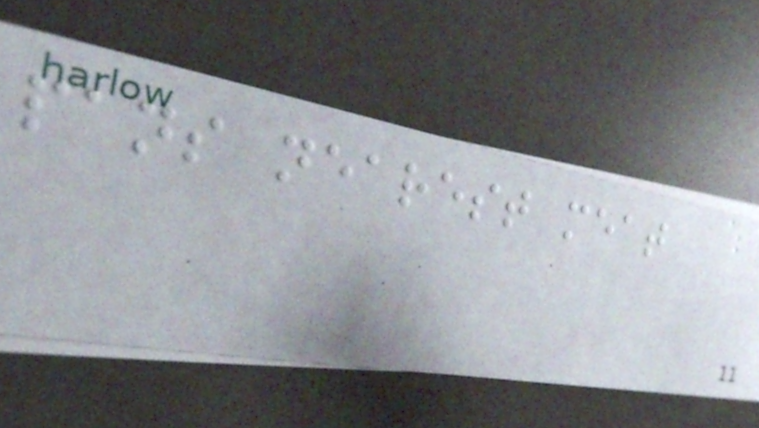pans nearest meat
